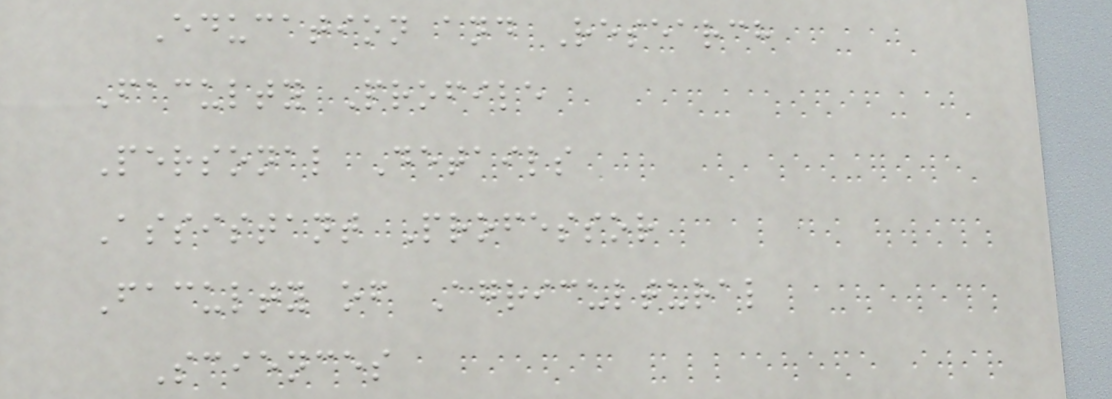Education and Research
Faculty Profile
Personal Details
Assistant Professor
Faculty of Agricultural
Sciences
